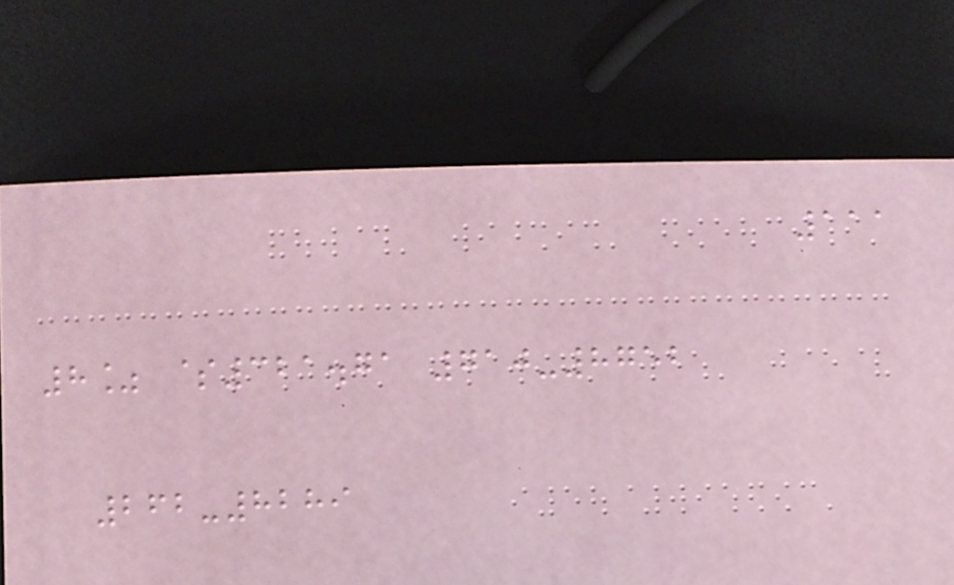111
8% $321.71 710-8752
262-8289
